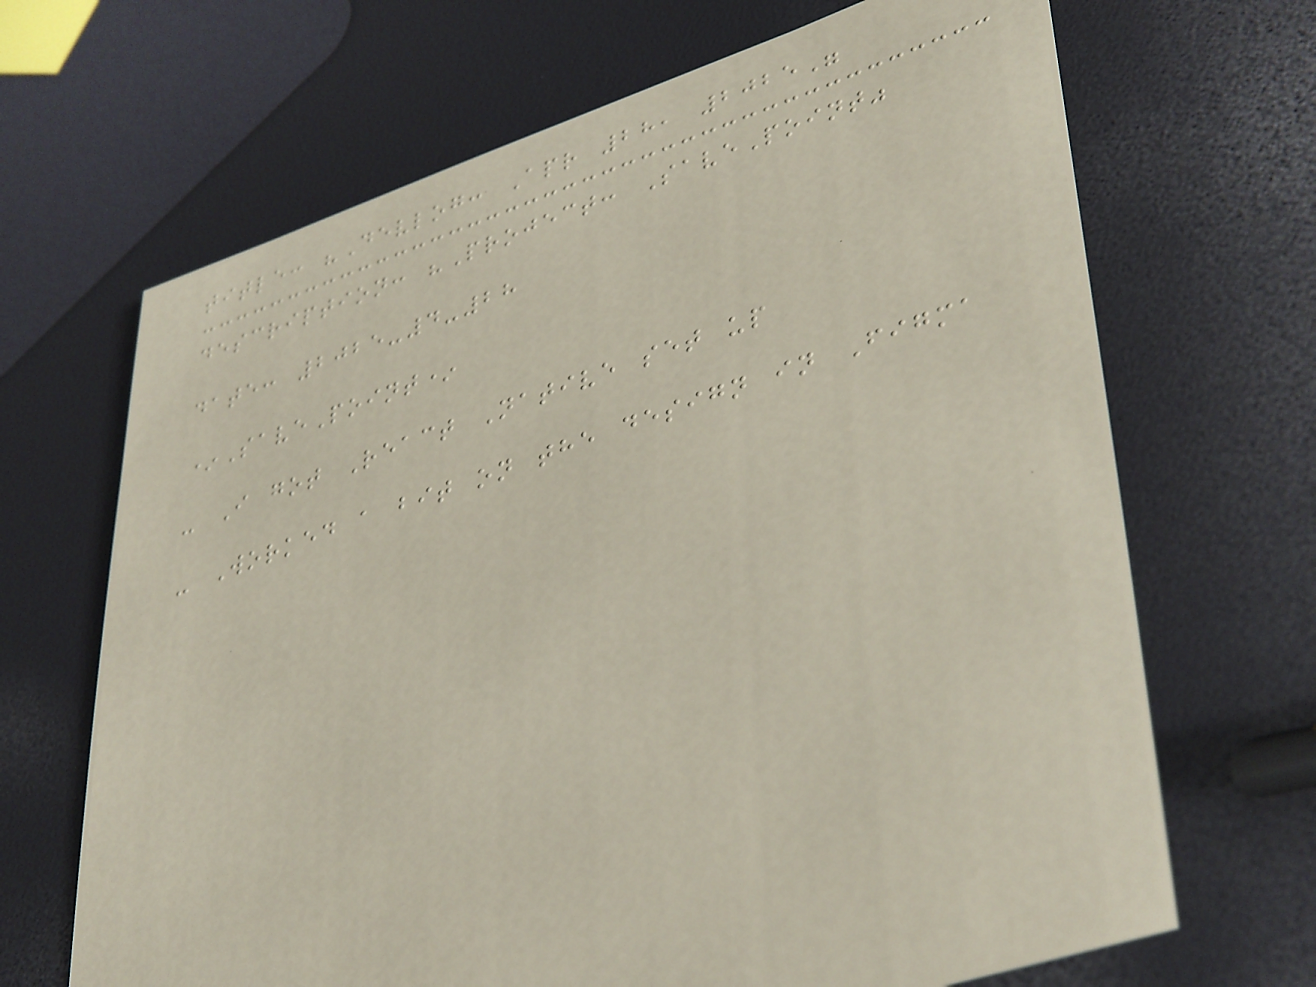title: "Devlog: Apr 28, 2025"
description: "Project: SavePoint"
date: 2025-4-28
*SavePoint*
- I got React Native set up
- Worked a bit on the design in Figma
